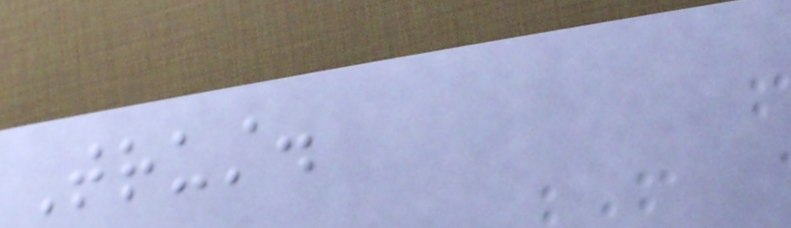Trust.
